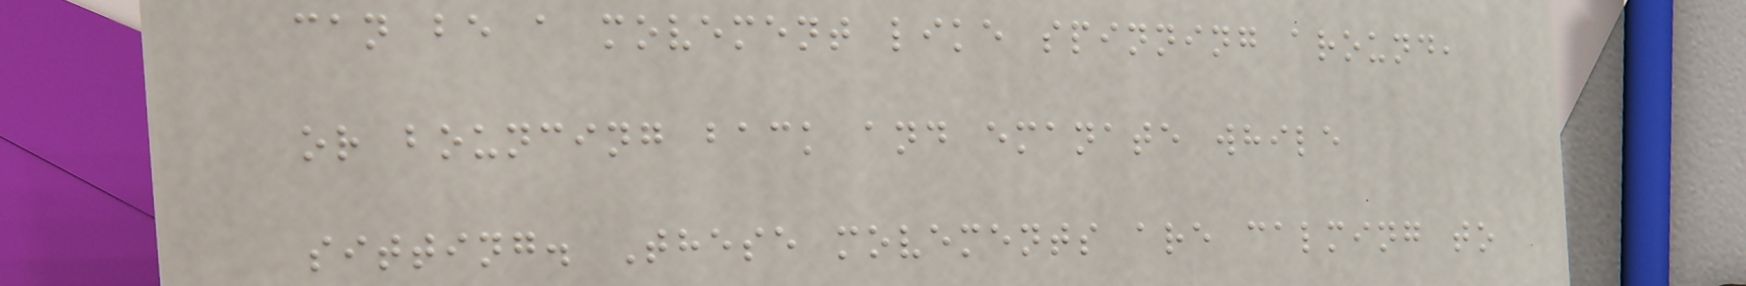can be a movement like spinning around,
or bouncing back and emanate while
sitting. These movements are calming to
